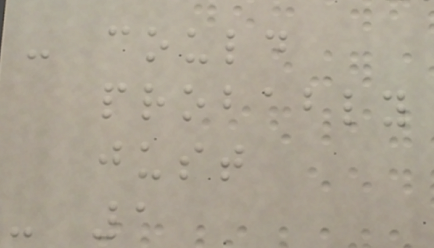- could
probably
just
- 1
